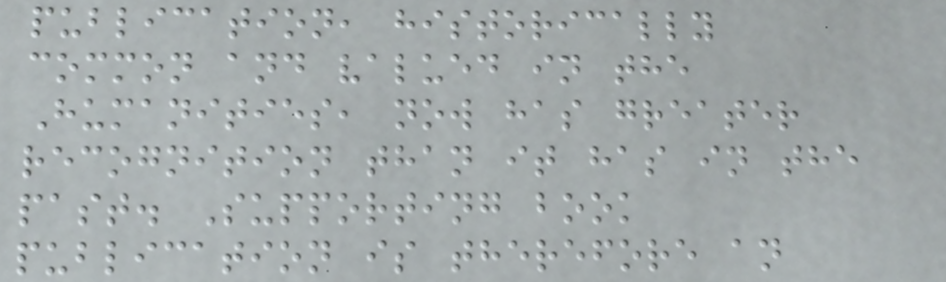publication, historically
common and valued in the
Humanities, now has greater
recognition than it has in the
past. Supporting book
publication is therefore an
